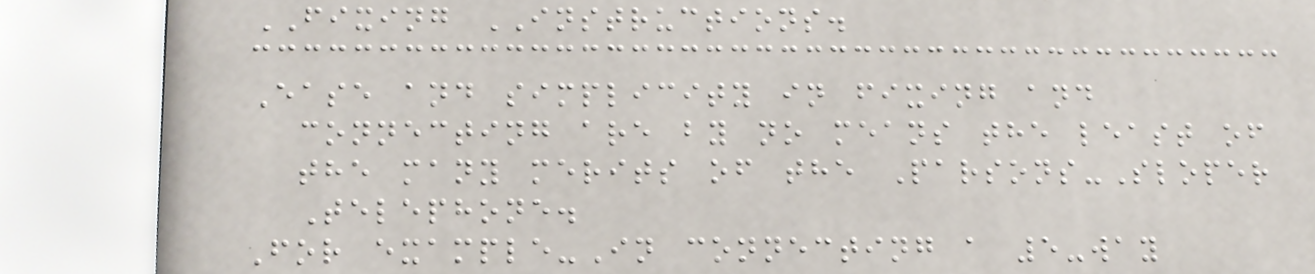FIXING INSTRUCTIONS.
Ease and simplicity in fixing and
connecting are by no means the least of
the many merits of the Parsons-Sloper
Telephone.
For example-In connecting a 5-way
